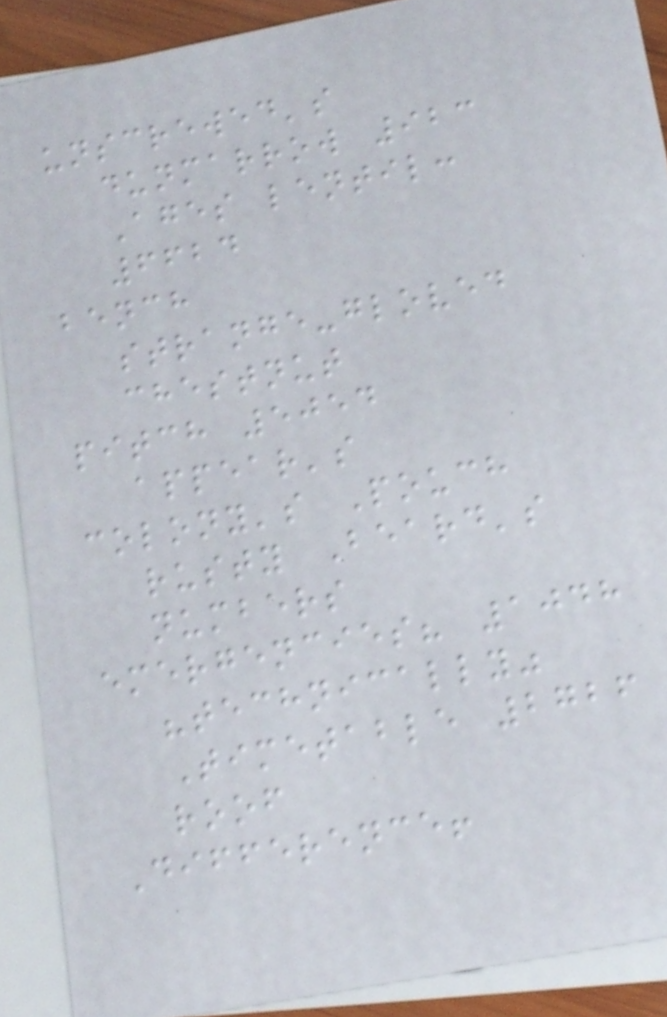unscrewed's
dunmarrow 923
Ages lentil:
6624
bench
strange-gloved
chestnut
pitch 5054
appear's
colony's Pouch
rusty Beard's
numbers
emergencies? 1048
"technically"
Timetable 2726
roof
Difference!
